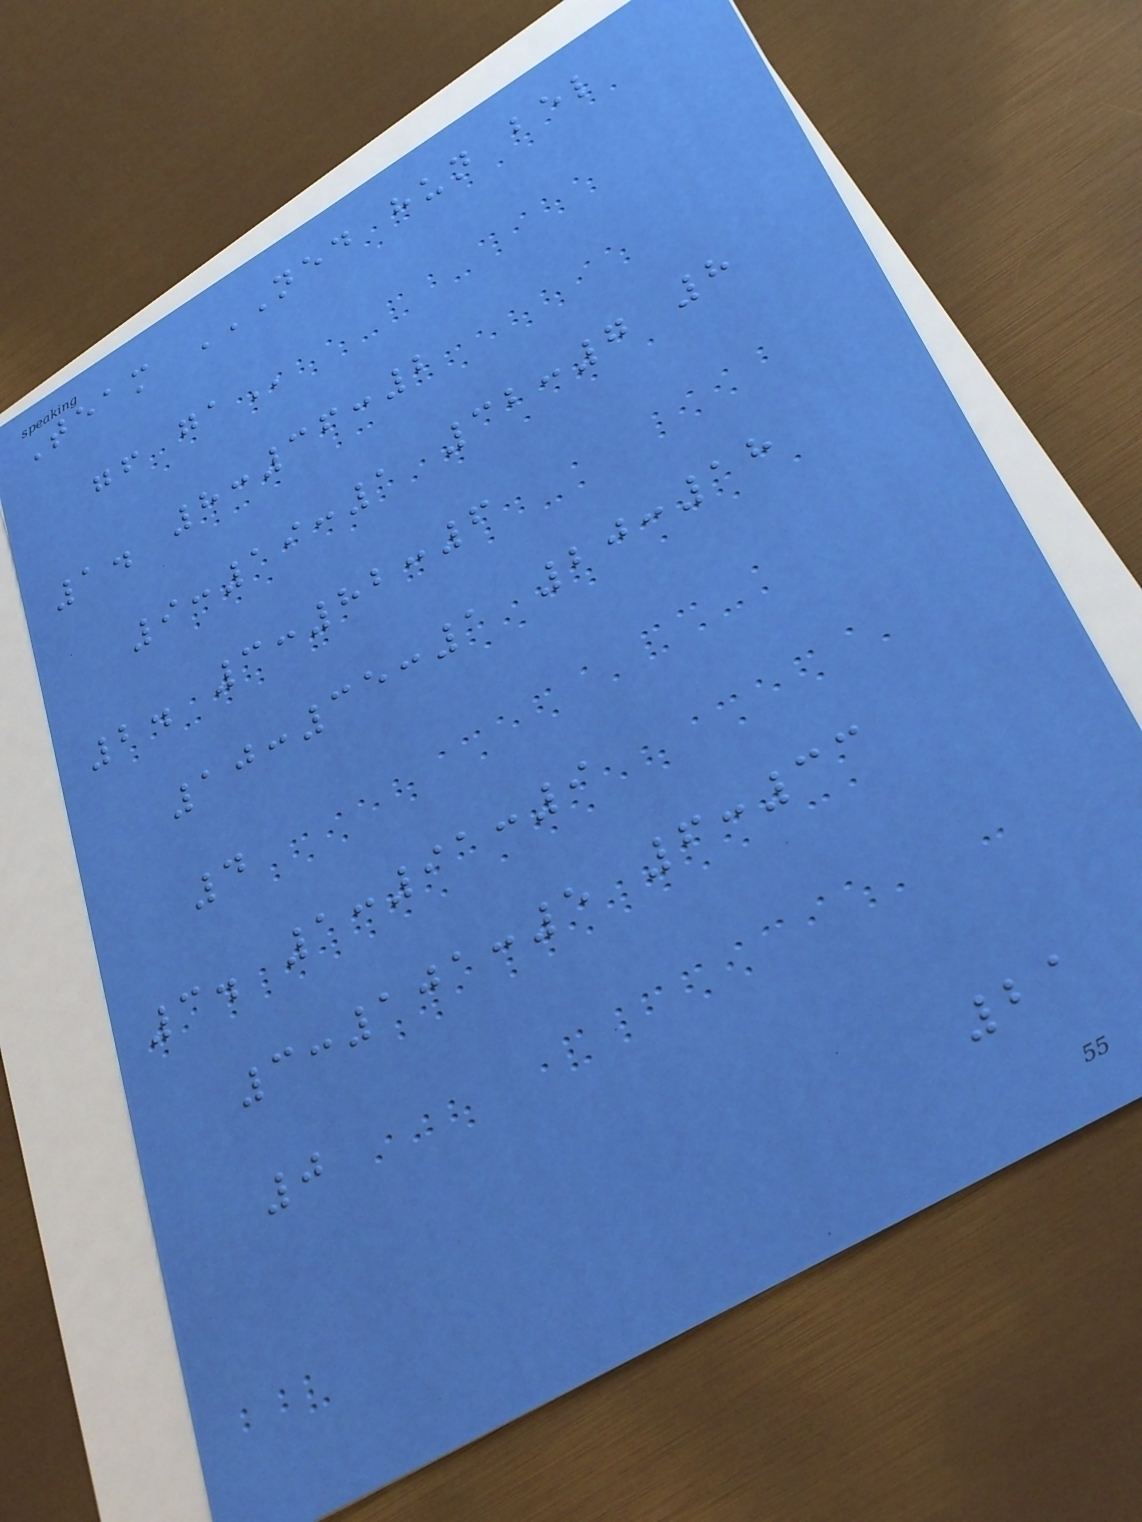Team NED HUN BEL
GF GA
1. 8:36:2
9:19:1 32:7 8
2. 3:82:6
10:35:1 20:18
4
3. 1:91:9
3:101:5 6:33
0
21
